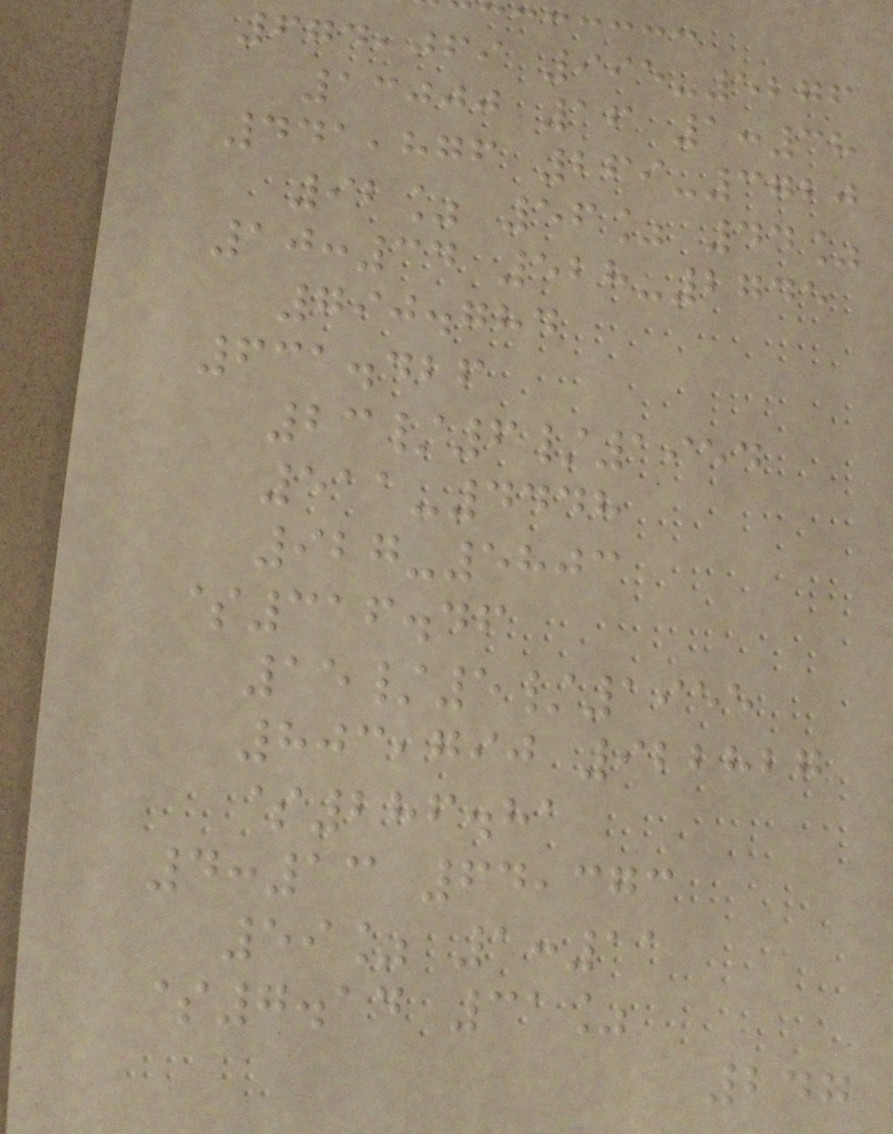674,069 995-5276
13000 16 1:38
441,876 269-3720
92% 56% 44%
10:34 528-2745
790.784
631.426
23/6/1954
511-4448
927-5803
$316.46
15/5/1955
803,790 922827
$286.81
4:13 64,373
59% 1:11
$7.14 31%
247
